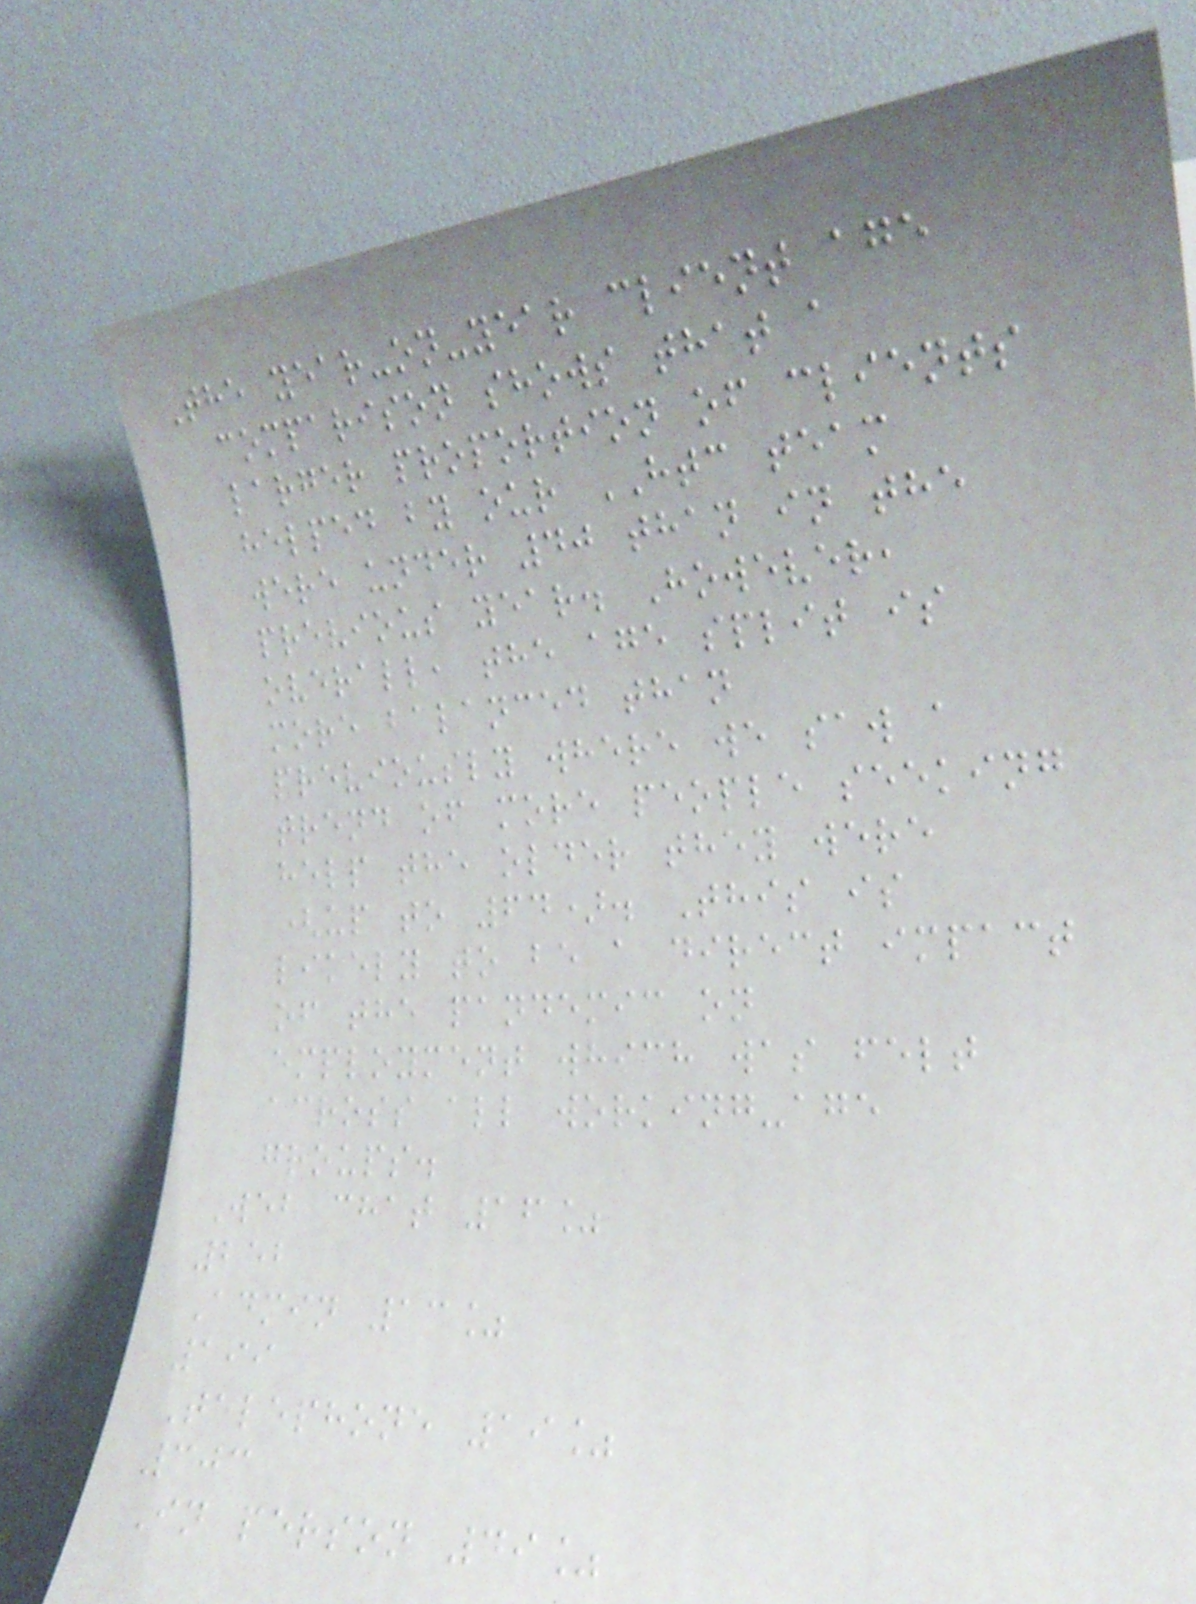The year-on-year client age
comparison shows that a
larger proportion of clients
helped by our HTC team
were under 40 than in the
previous year. However,
overall, the age split is
more balanced than
previously where we saw a
trend of more people seeking
help the older they were
(up to 64). This is
likely to be a direct impact
of the pandemic on
employment which was felt
across all working-age
groups.
Web chat 16%
252
Admin 13%
199
Telephone 19%
303
In person 49%
